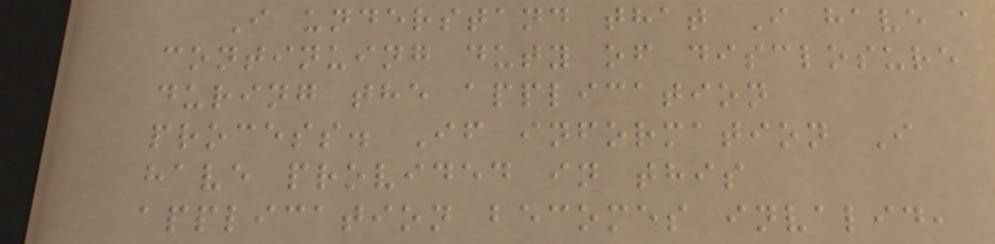I understand that I have a
continuing duty of disclosure
during the application
process. If information I
have provided in this
application becomes invalid,
